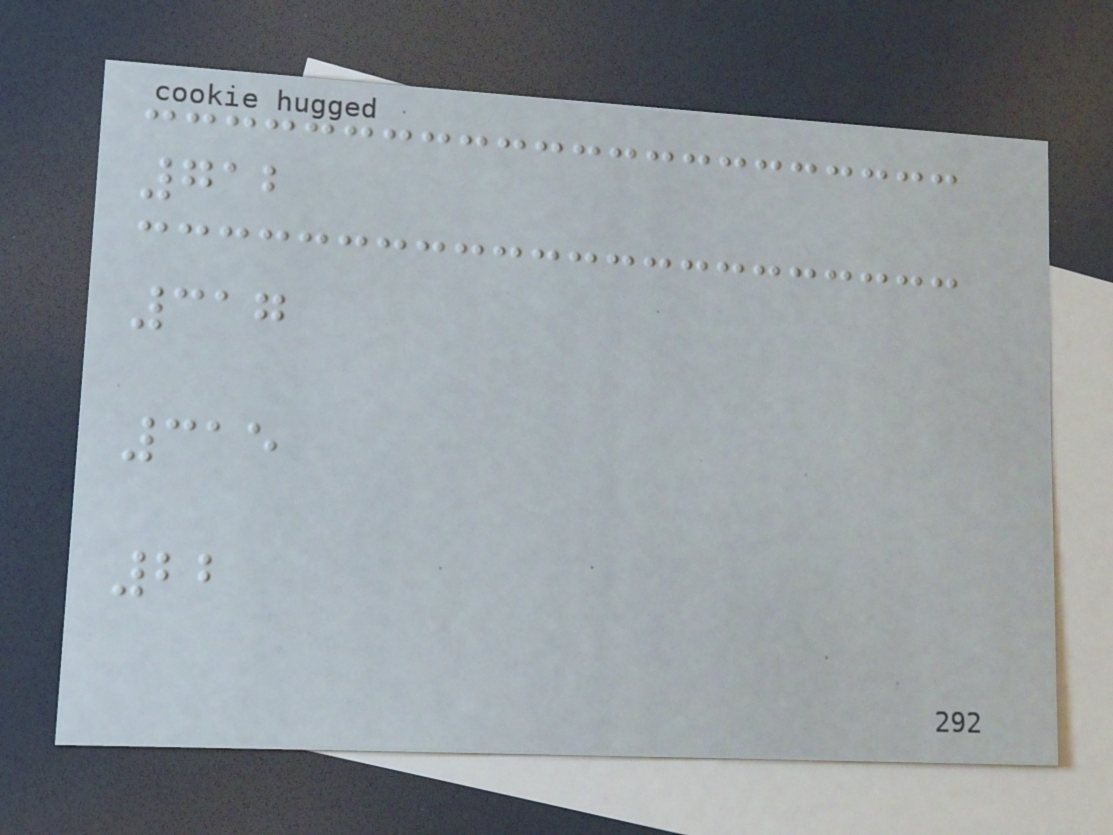712
317
315
22
